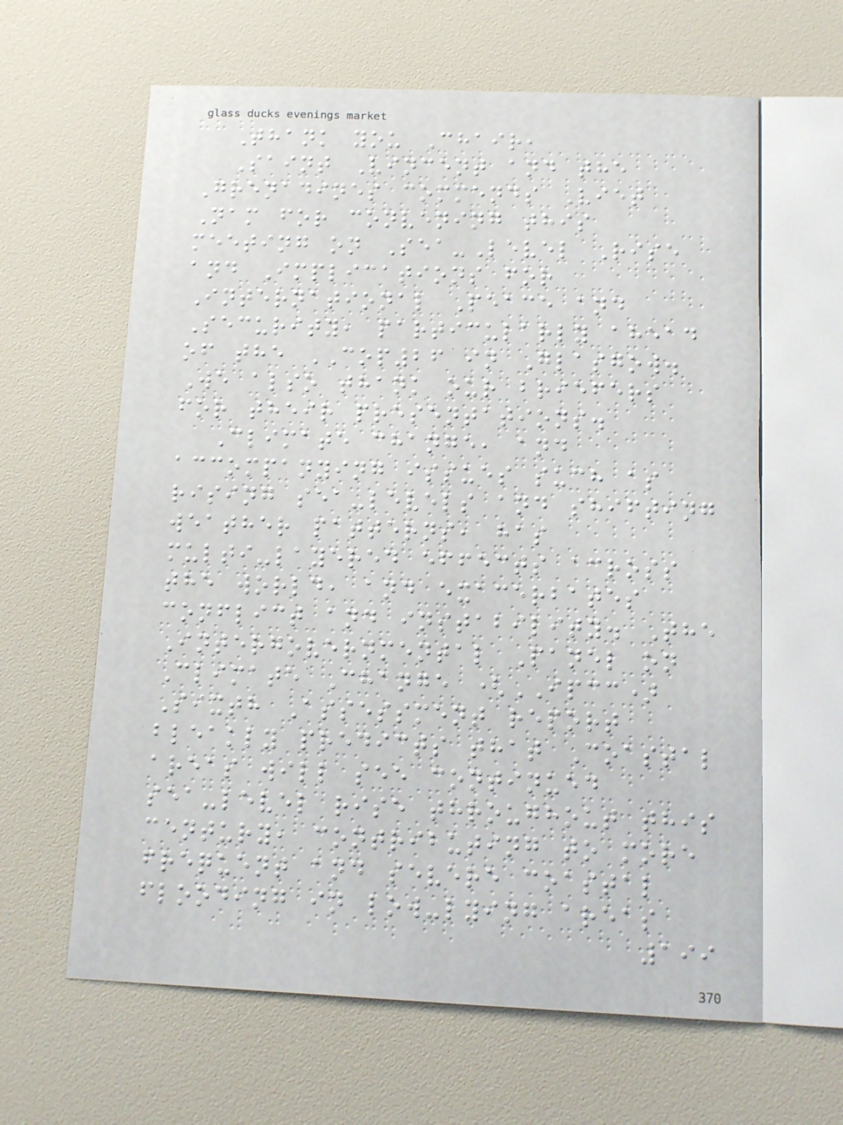Thank you Chair,
Saint Vincent and the
Grenadines commends Viet
Nam for convening this
meeting on Sea-Level Rise
and Implications for
International Peace and
Security, particularly ahead
of the COP26 in Glasgow.
We also thank our briefers
for their presentations.
Climate change, and
accompanying issues such as
rising sea-levels and shifting
weather patterns, has
multi-layered effects across
the world, and exacerbates
conflict and instability. The
Intergovernmental Panel on
Climate Change (IPCC)
Sixth Assessment report
bleakly predicts that Coastal
areas will see continued
sea-level rise throughout this
century, contributing to more
frequent and severe coastal
flooding in low-lying areas
199
